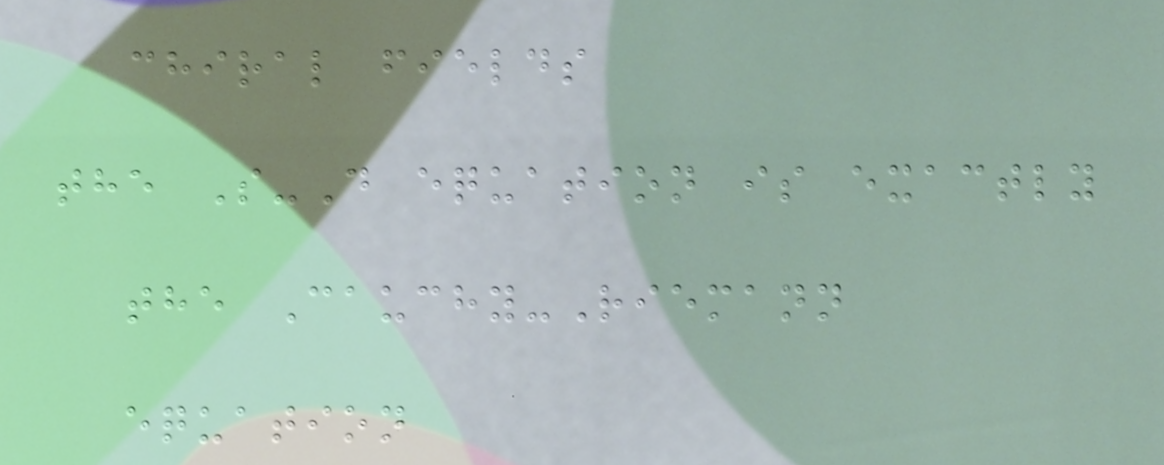chiral fields
the S-D equation is exactly
the Cauchy-Riemann
equation
